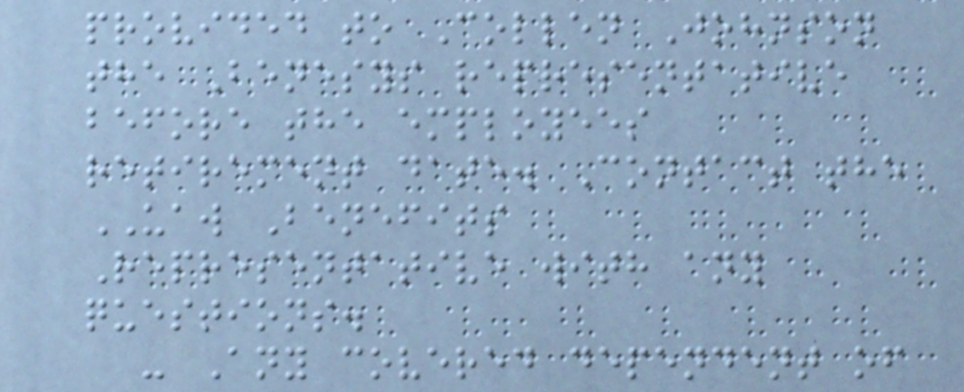provided to Collen Johnson
the Benesys representative
before the employees
retirement date. Contact the
UAW Benefits
Representative with any
questions.
- Any covered dependent of
